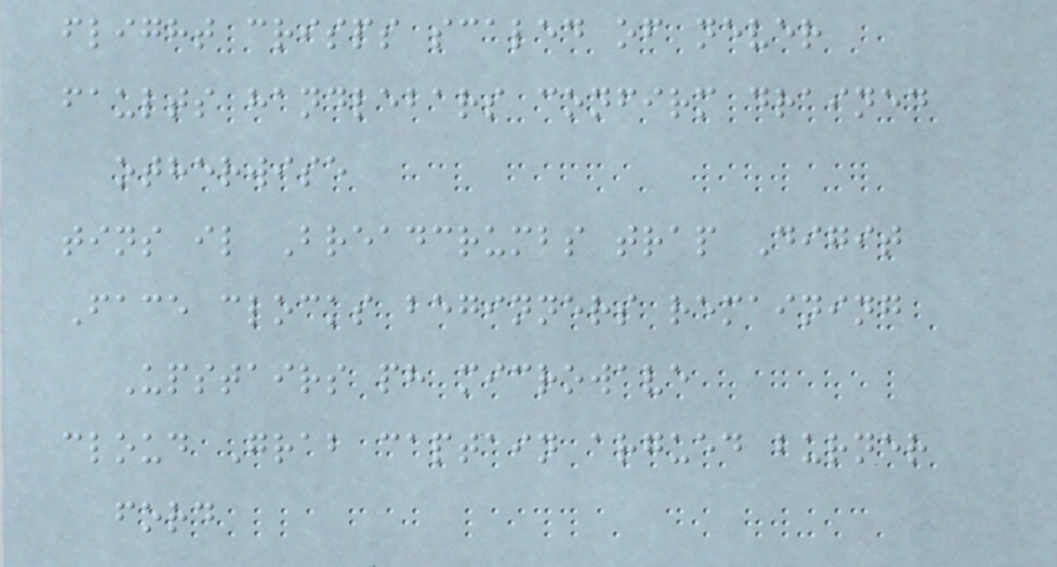flight crisps scaled of never
faults handlebars confirm drained
otherwise
tins il Breadcrumbs trap Digit
Face clocks beginners remaining
Upstairs ph microwave
cloud Grab captain argued burner
ford
